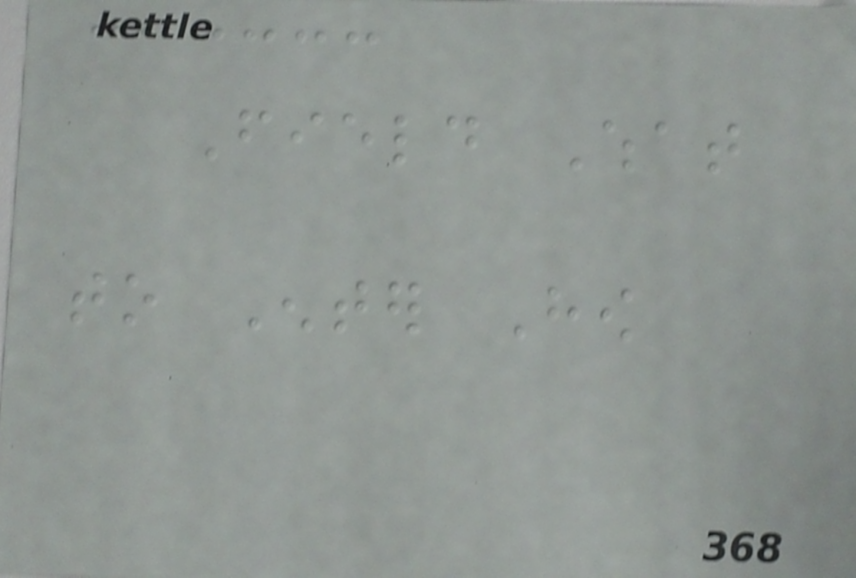Field What
to Enter How
